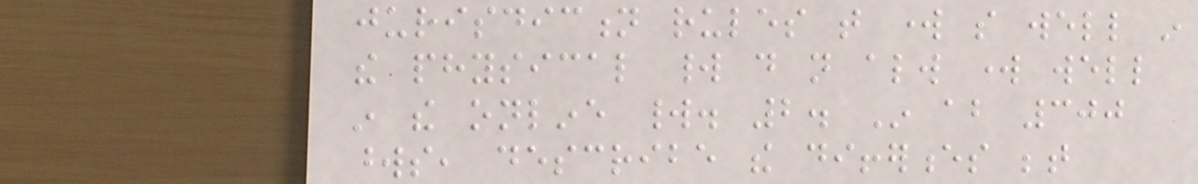jurisdiction rules that work so well in
the physical world do not always work well
in the online world. 2. In about 300
words, describe the differences between
